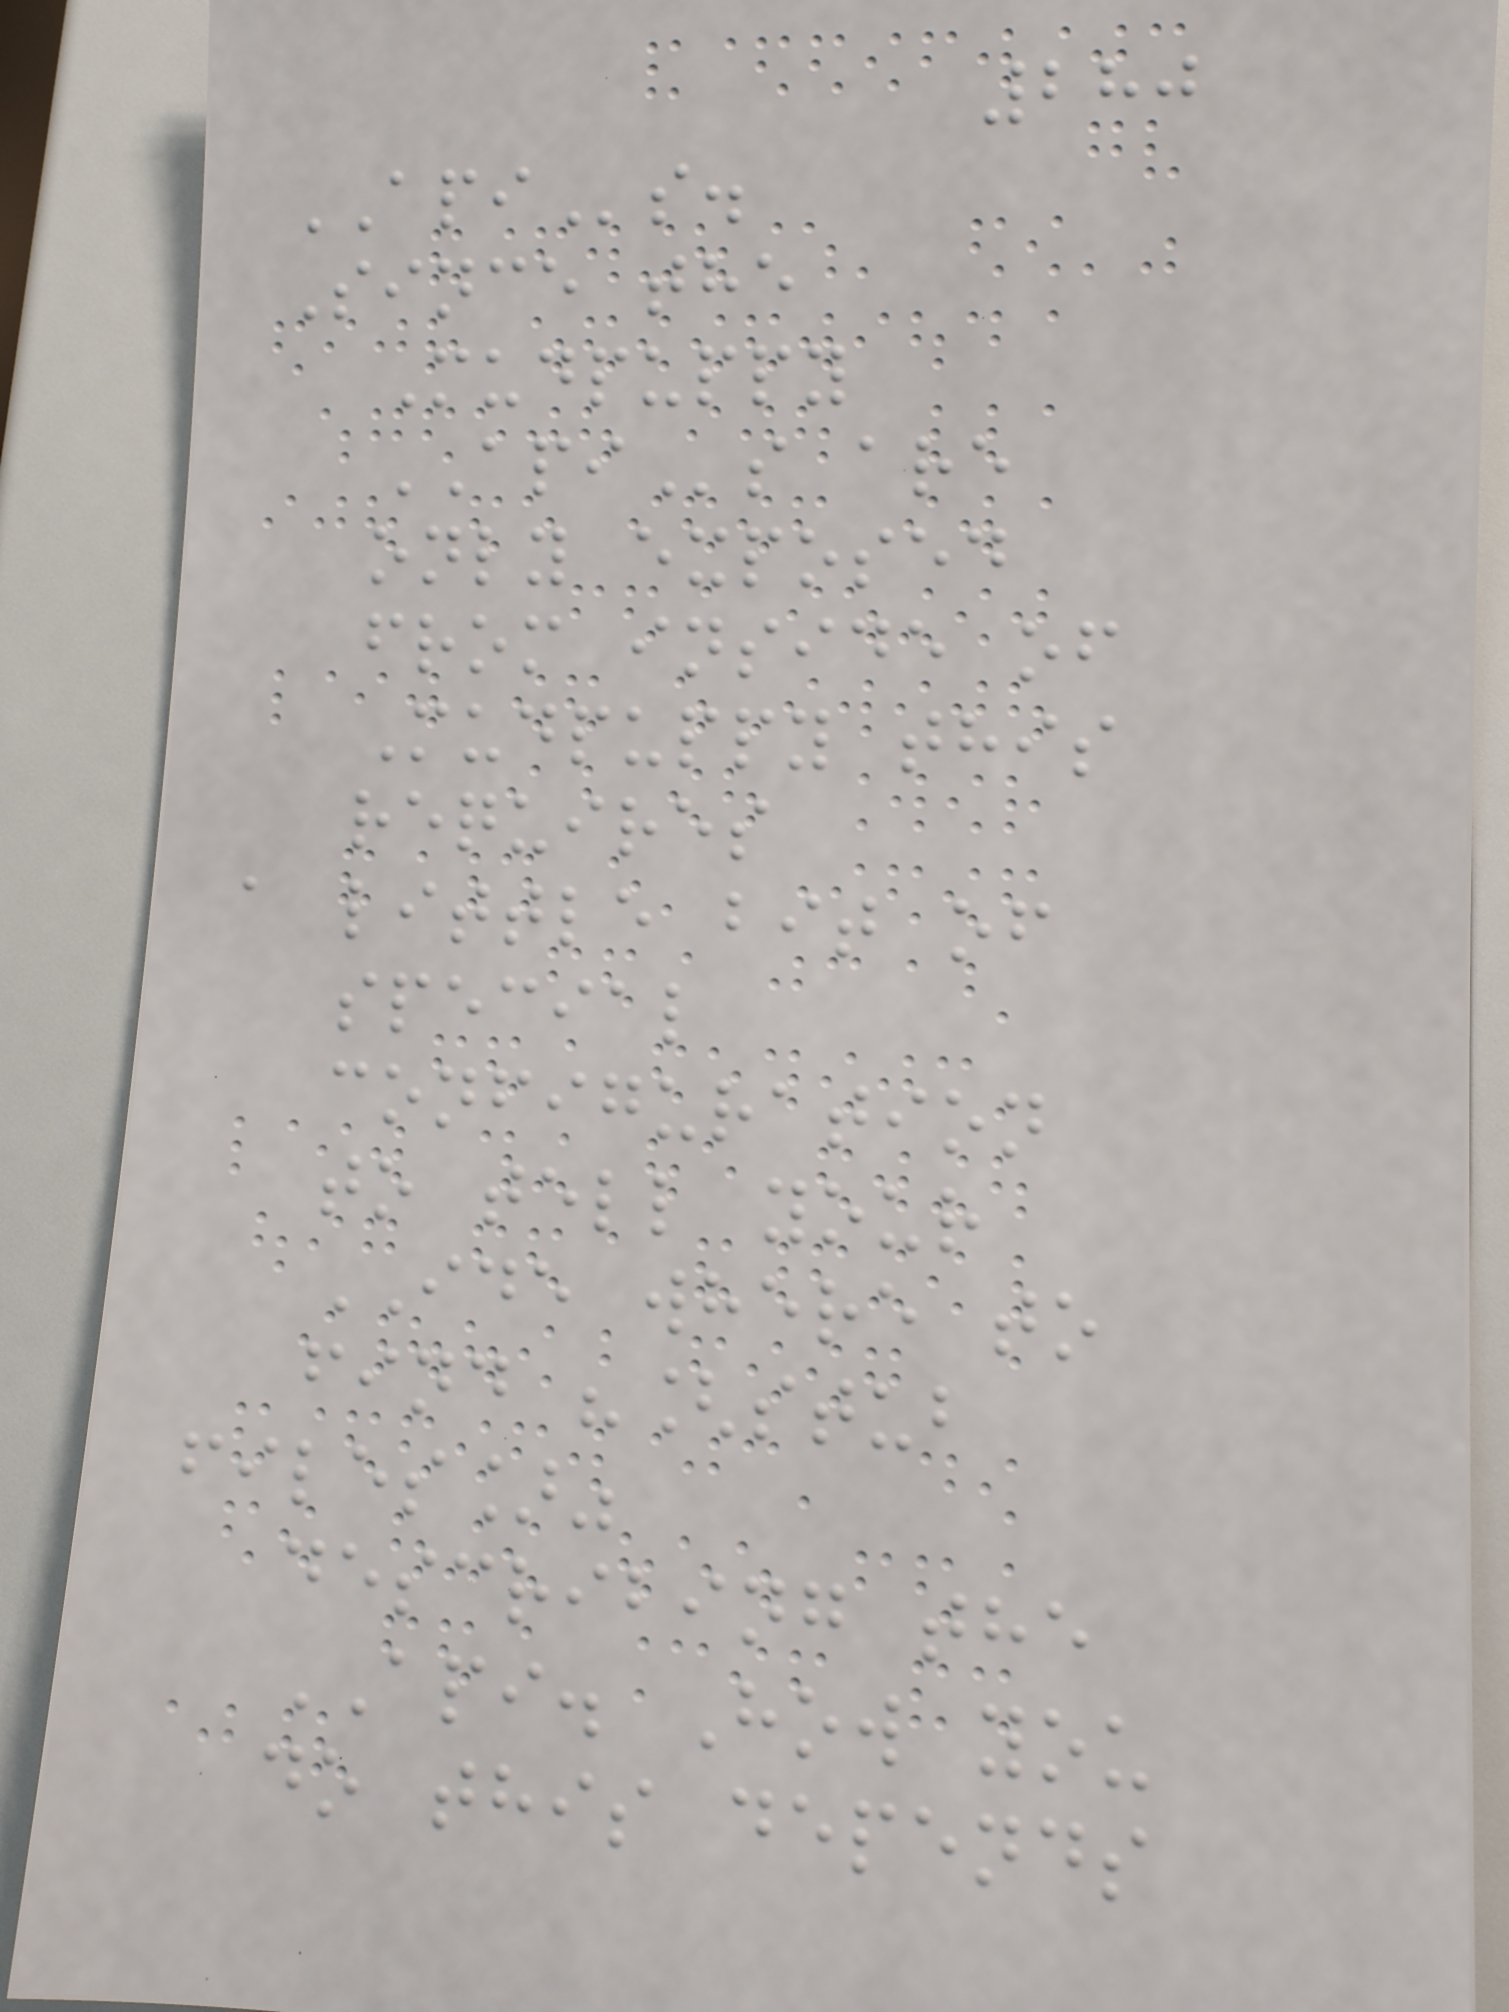280
APIs.
Since the
Mudpuppy
APIs are
only exposed
from inside of
Mudpuppy this
requires
a little bit of
special
configuration
to tell your
IDE where to
find "[stub
files]"
describing the
API. How you
do this depends
